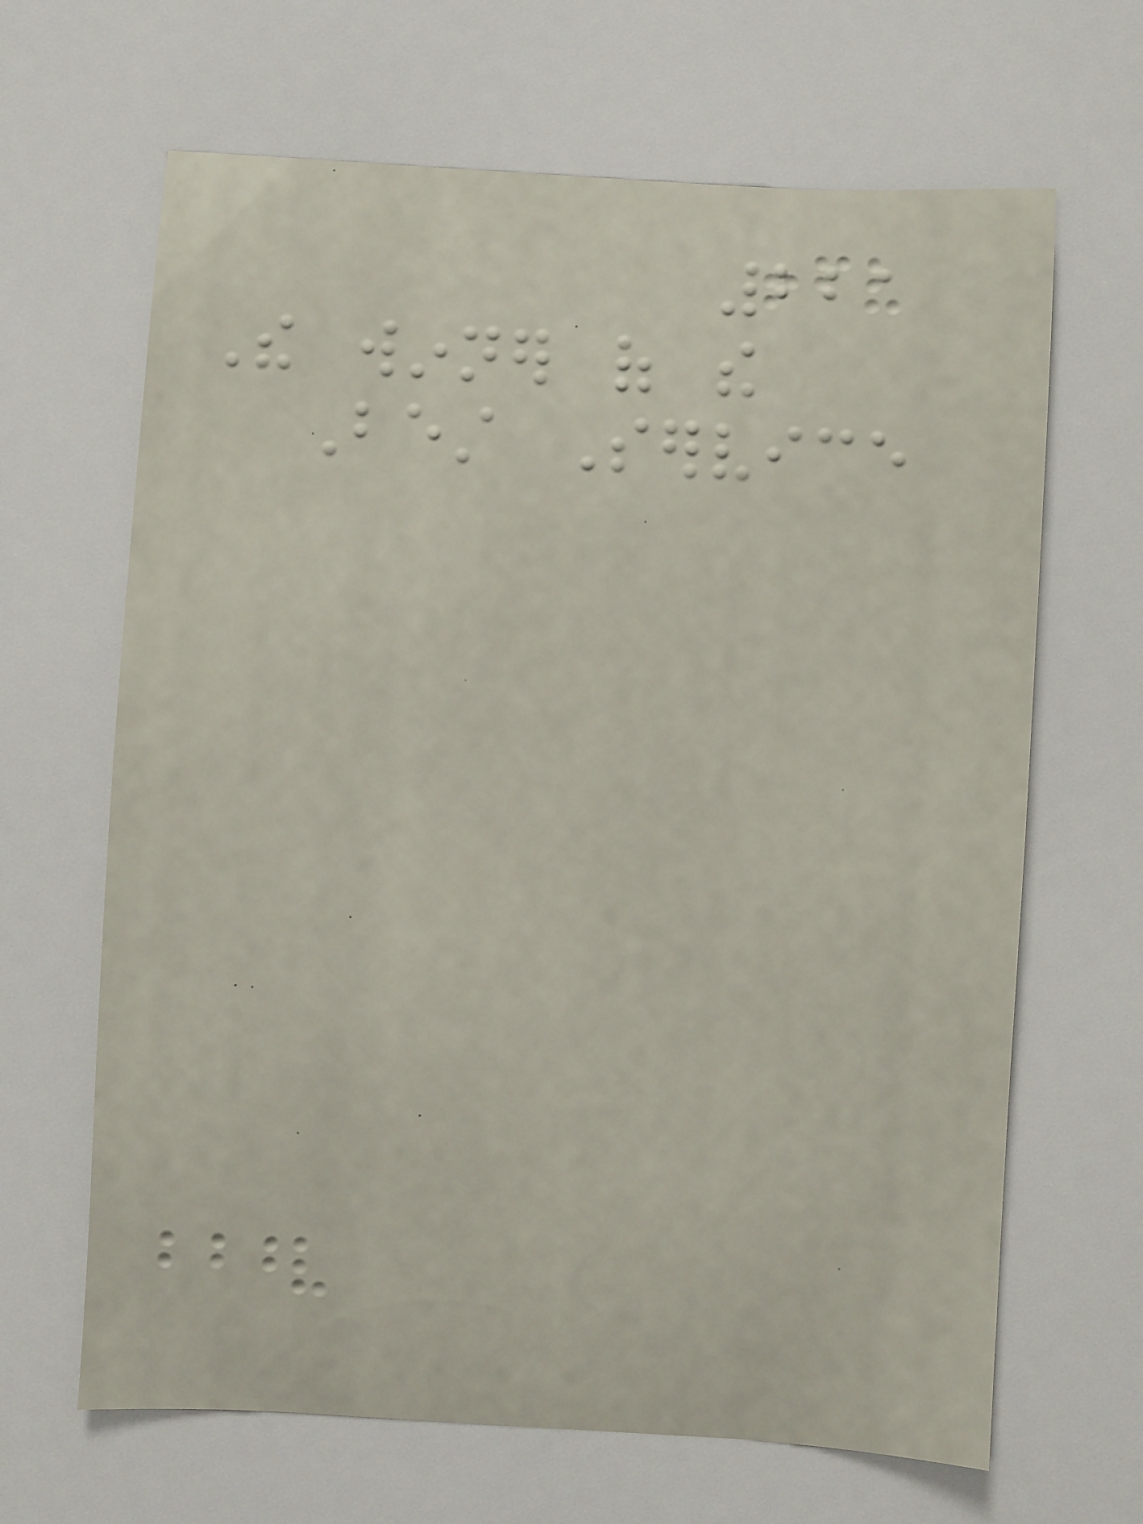221
The winner of the
Best Service
